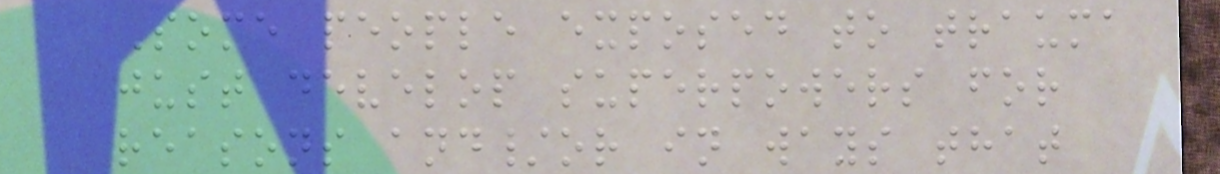Some people exposed to trauma
just develop superpowers for
reasons and/or in ways that
